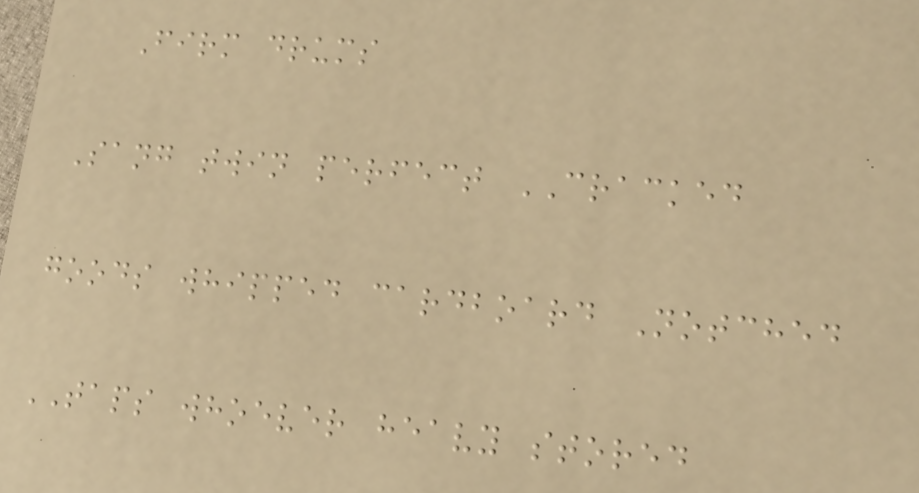Firm drums
Sang twin perfect CRACKED
goods whipped cardboard Notched
TAPS whoever heavy stored
